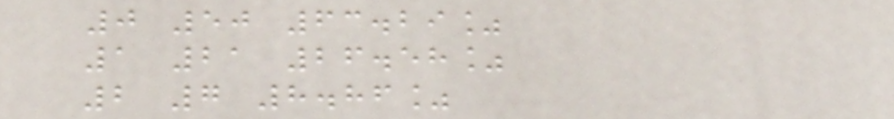0 50 63.29%
1 21 26.58%
2 7 8.86%
